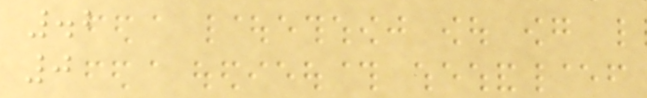.2
0
